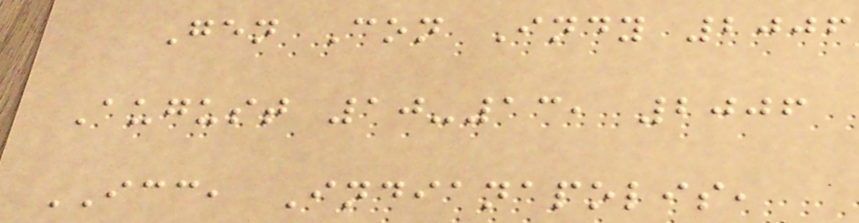Gen Con Indy 2006
August 10-13, 2006
ICC, Indianapolis,
